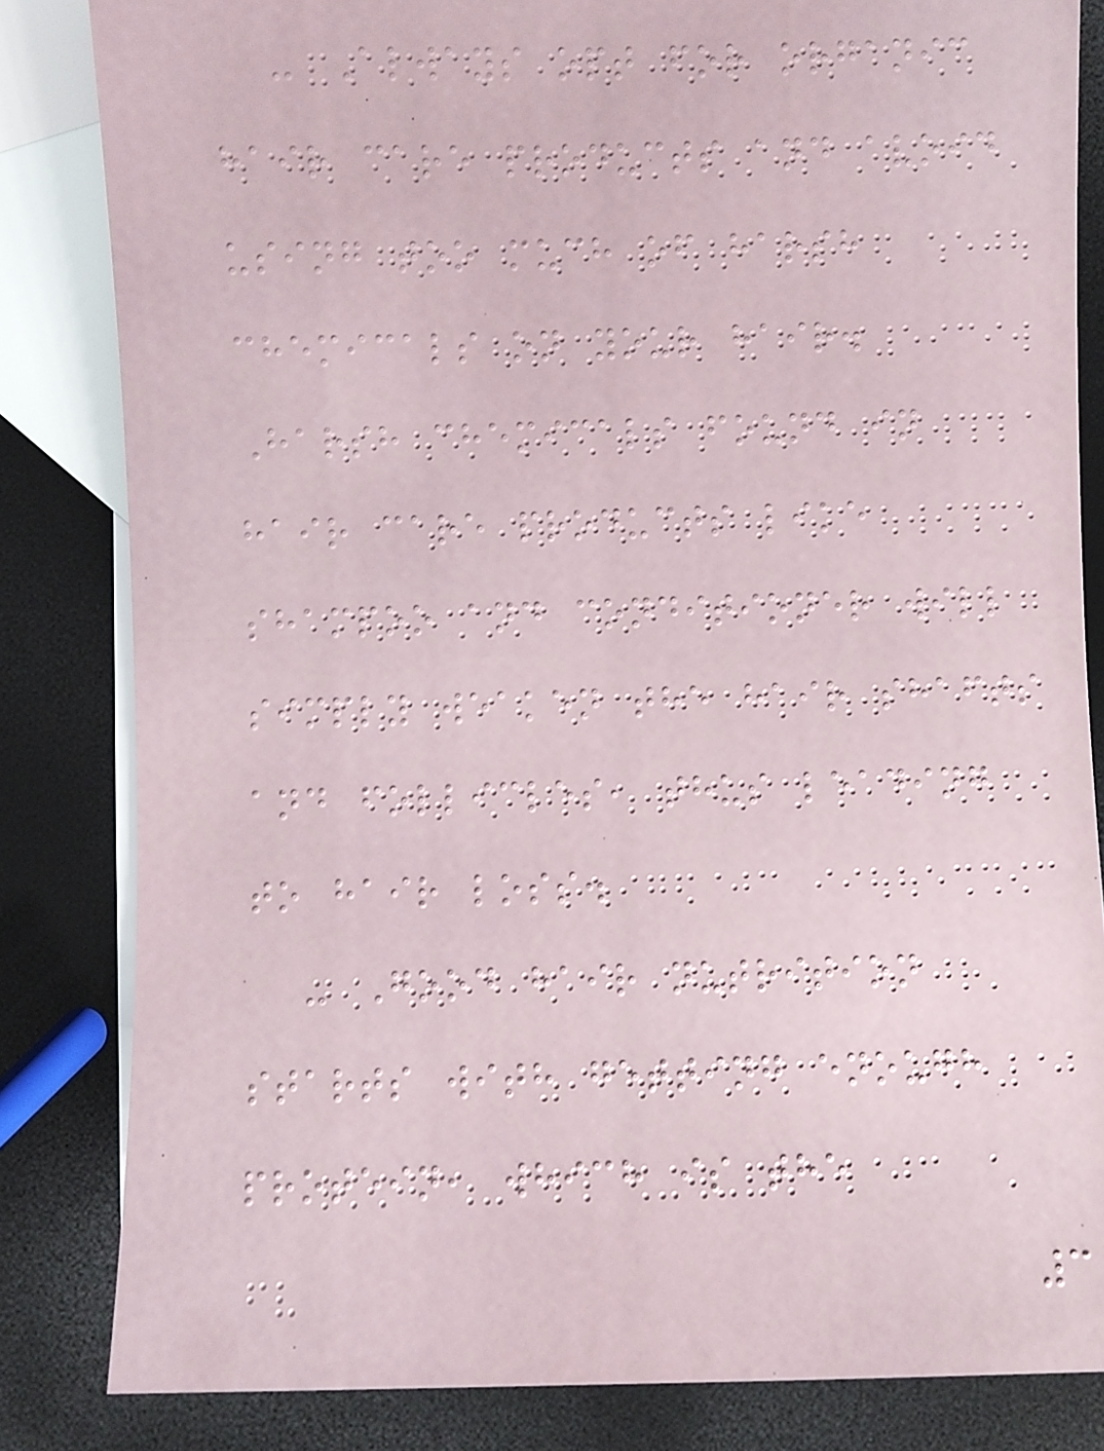- Always opt for organic
hair care products and avoid
using too much of harsh
chemicals on your hair.
Harsh chemicals found in
hair care products like
shampoo and conditioner will
simply weaken the hair shafts
and follicles, thus leading
to hair loss.
- Good hair nutrition
starts with getting enough
protein, which is the
3
